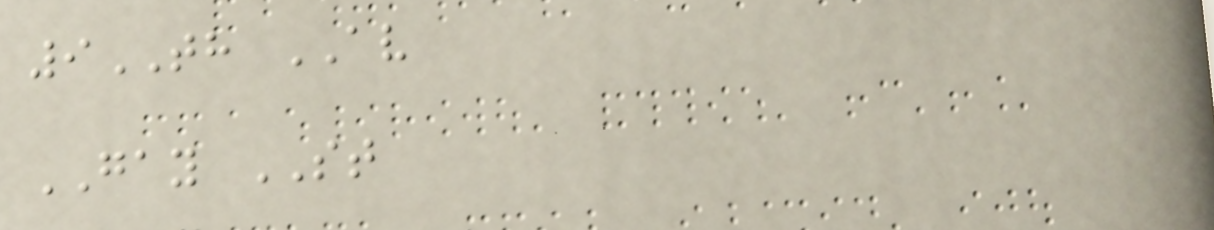9TH AV
GAY ST
